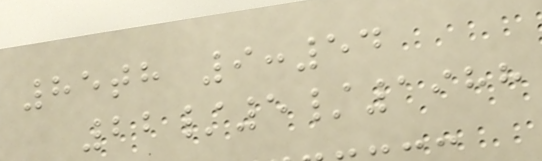85th 9:54
22/5/1988
